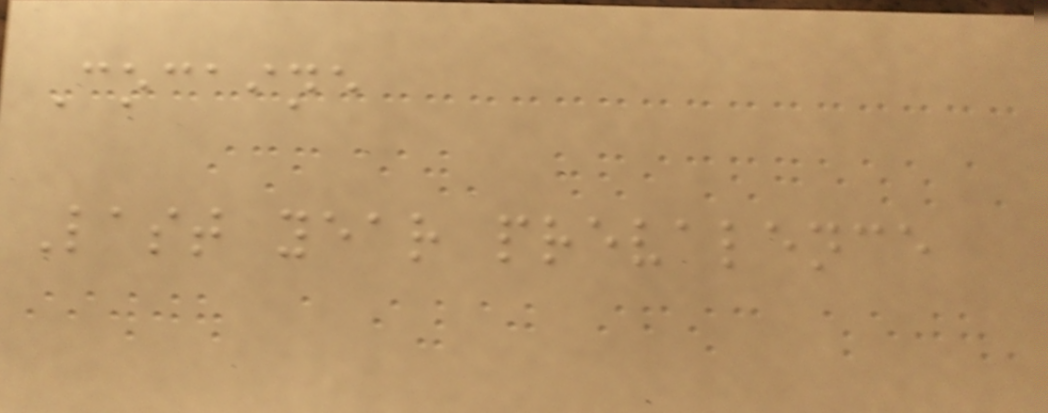Cocaine
Last year prevalence
